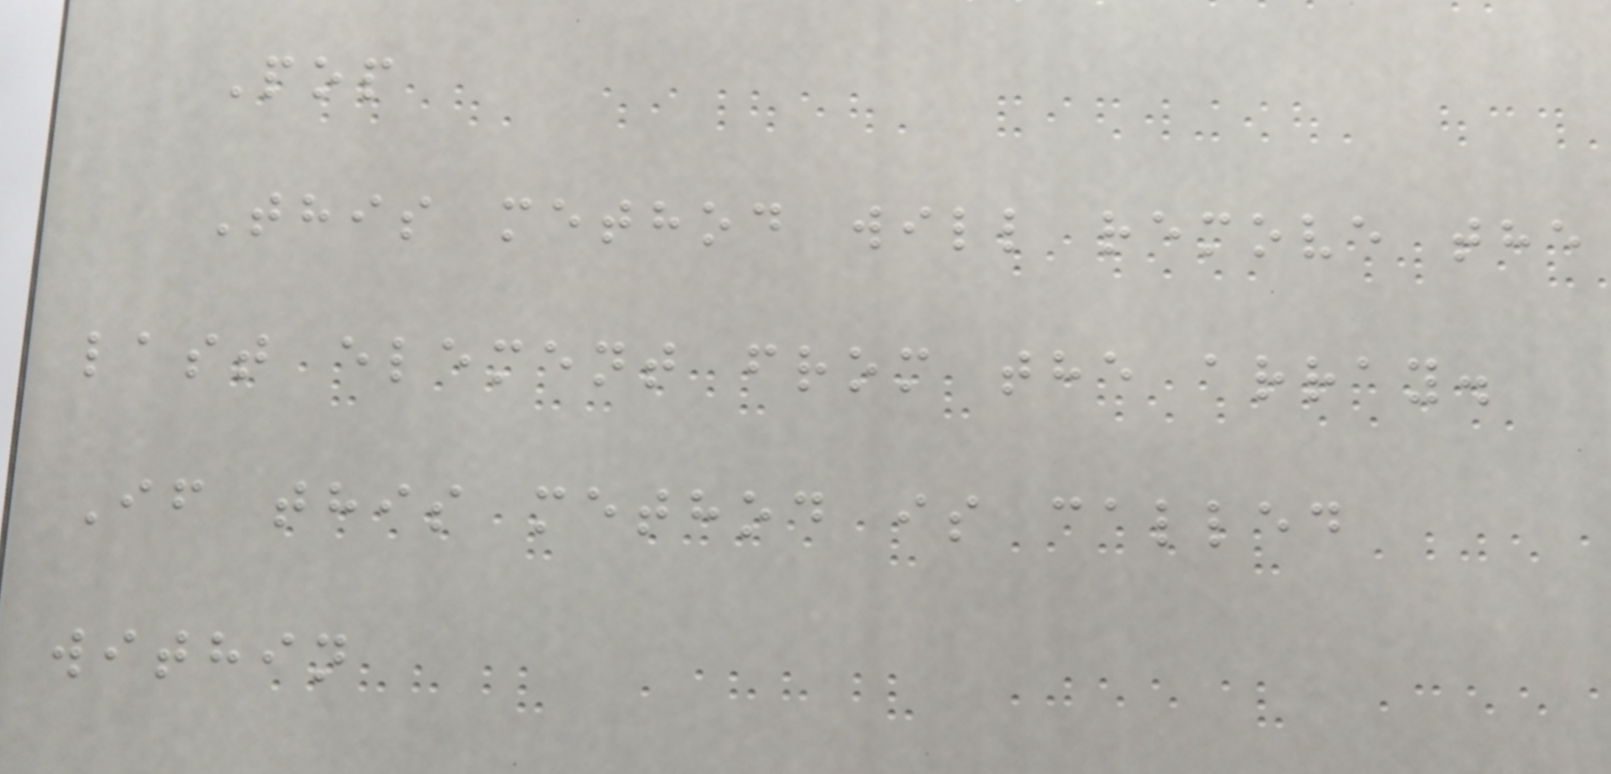Pop
This method will remove the
last element from the array.
If this method is called
within
